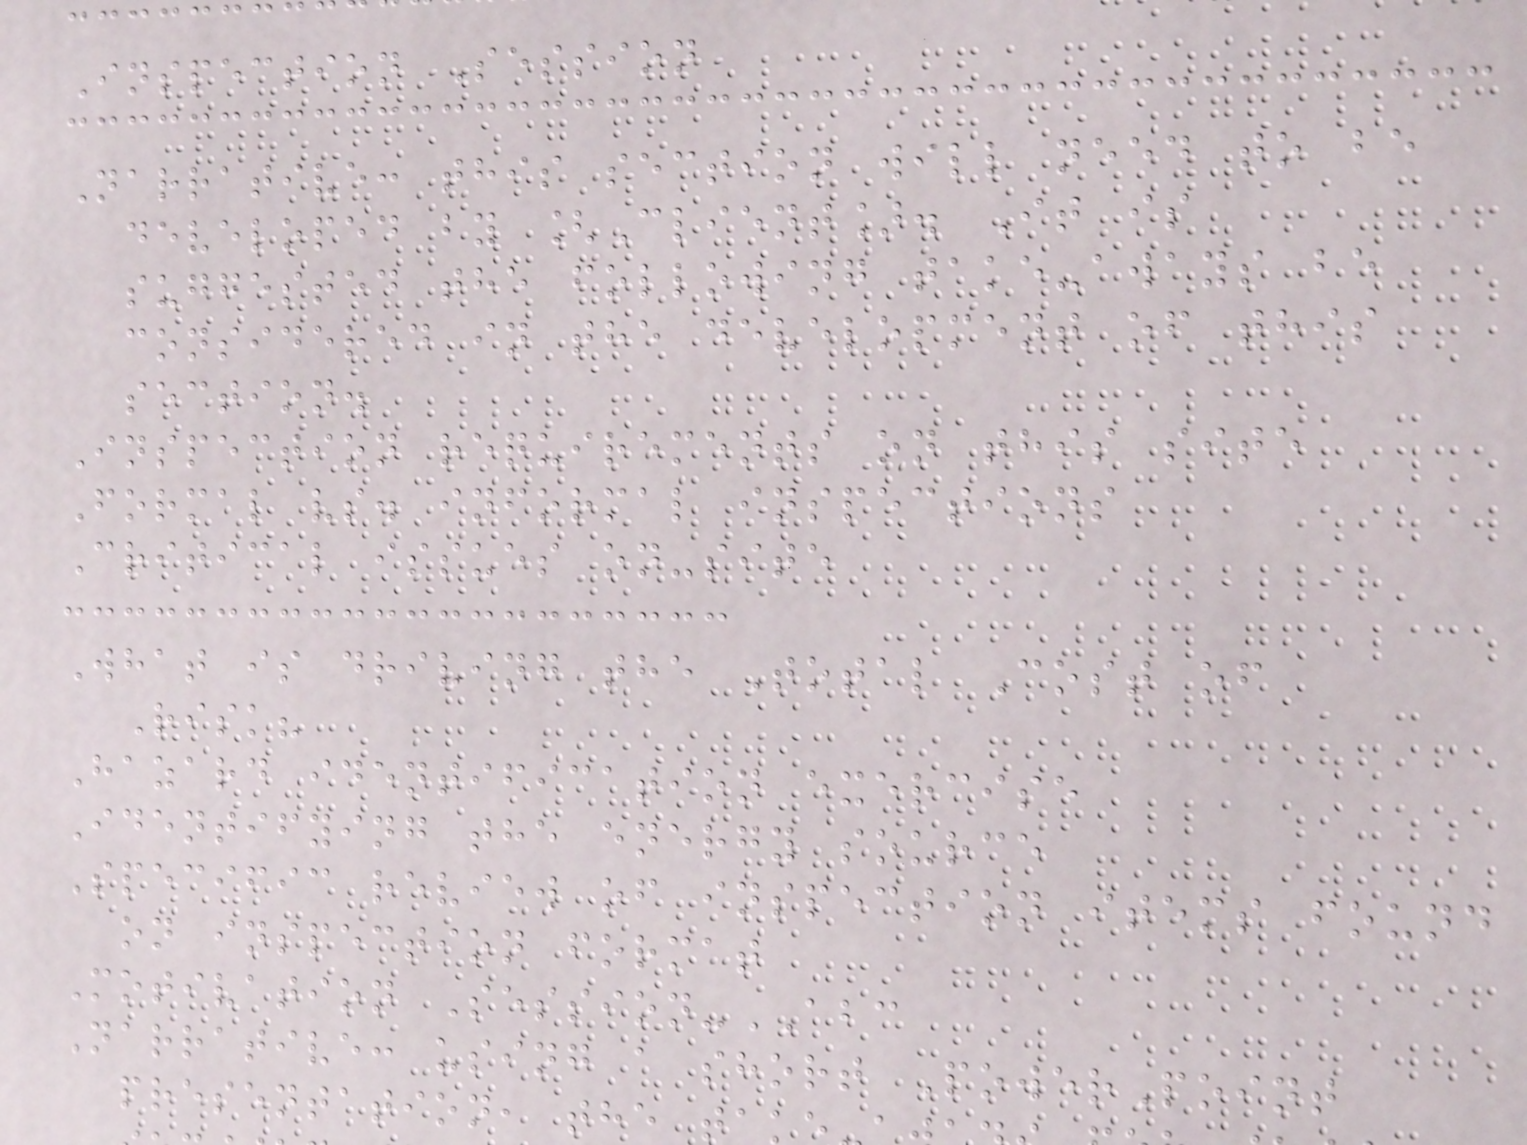Inspection Session
Narrative: this section will need to be
developed by [Client]. It is
suggested the following take-aways be
considered in the development of this
section.
Inspection requirements on this site
Formal vs. informal inspections
Critical issues on-site
What is driving the Total Cost of
Risk?
Hazard identification exercise
Identifying the energy source
Specific review of inspection items found
on inspection format
Motivation Session-ABC
Narrative: using a short PowerPoint
presentation, the ta
